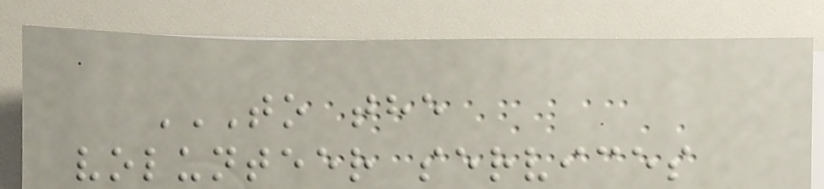TO THE
VOLUNTEER SERVICES
